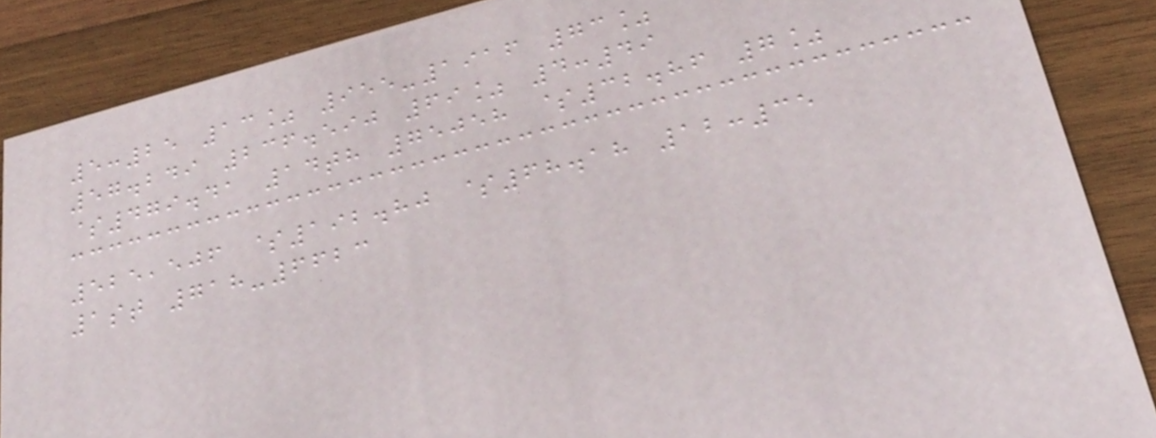5:25 13% 955-1916 73%
57.249 236.590 69% 4:49
$479.41 14th 75058 $32.86 7%
525,506 $192.80 $68.18 12:35
1st 718-6623
